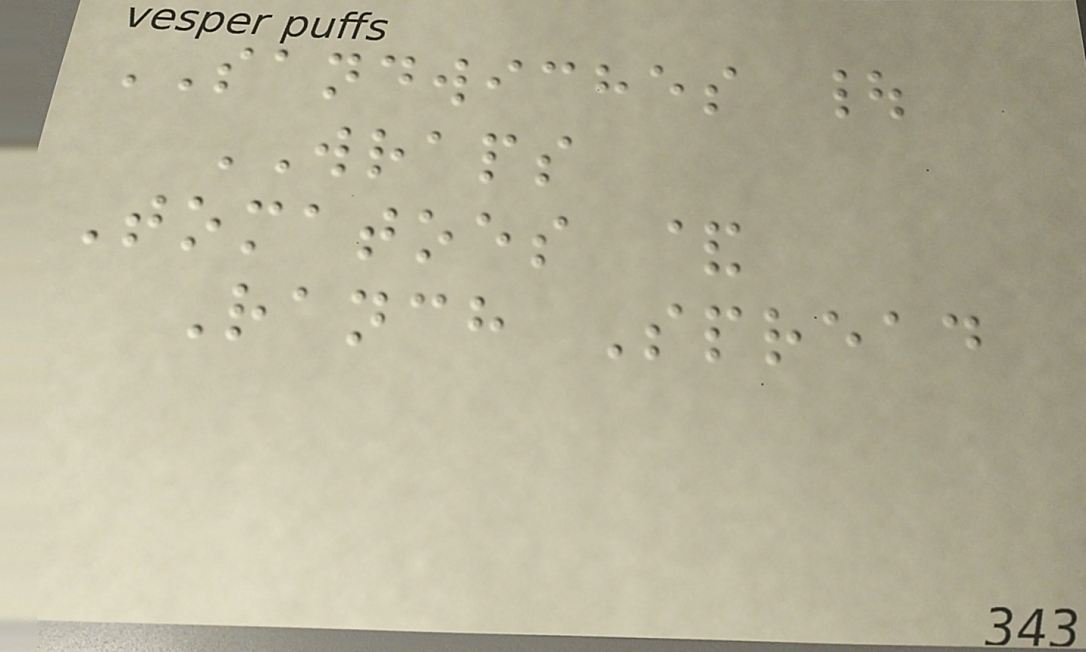SANDWICHES |
WRAPS
Tomatoes &
Ranch Spread
